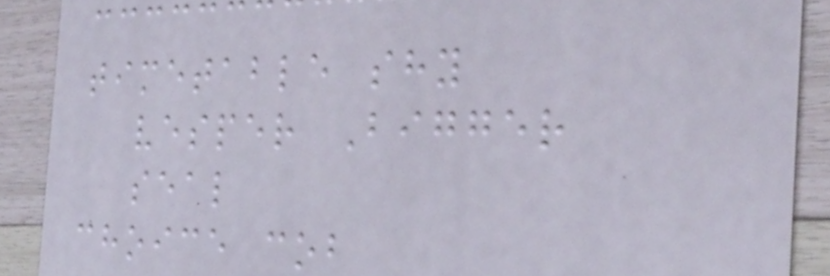timetable shy
vesper Bigger
seal
choice cob
